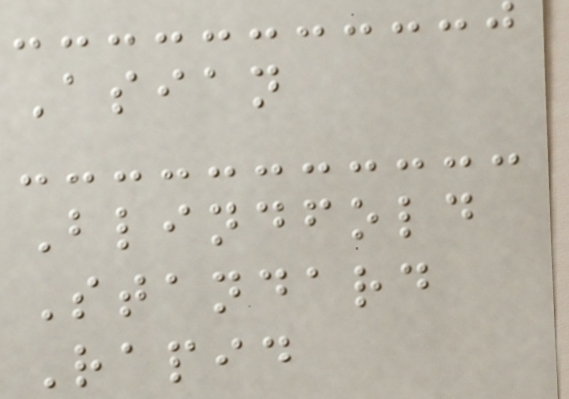Asian
Blindfold
Standard
Rapid
